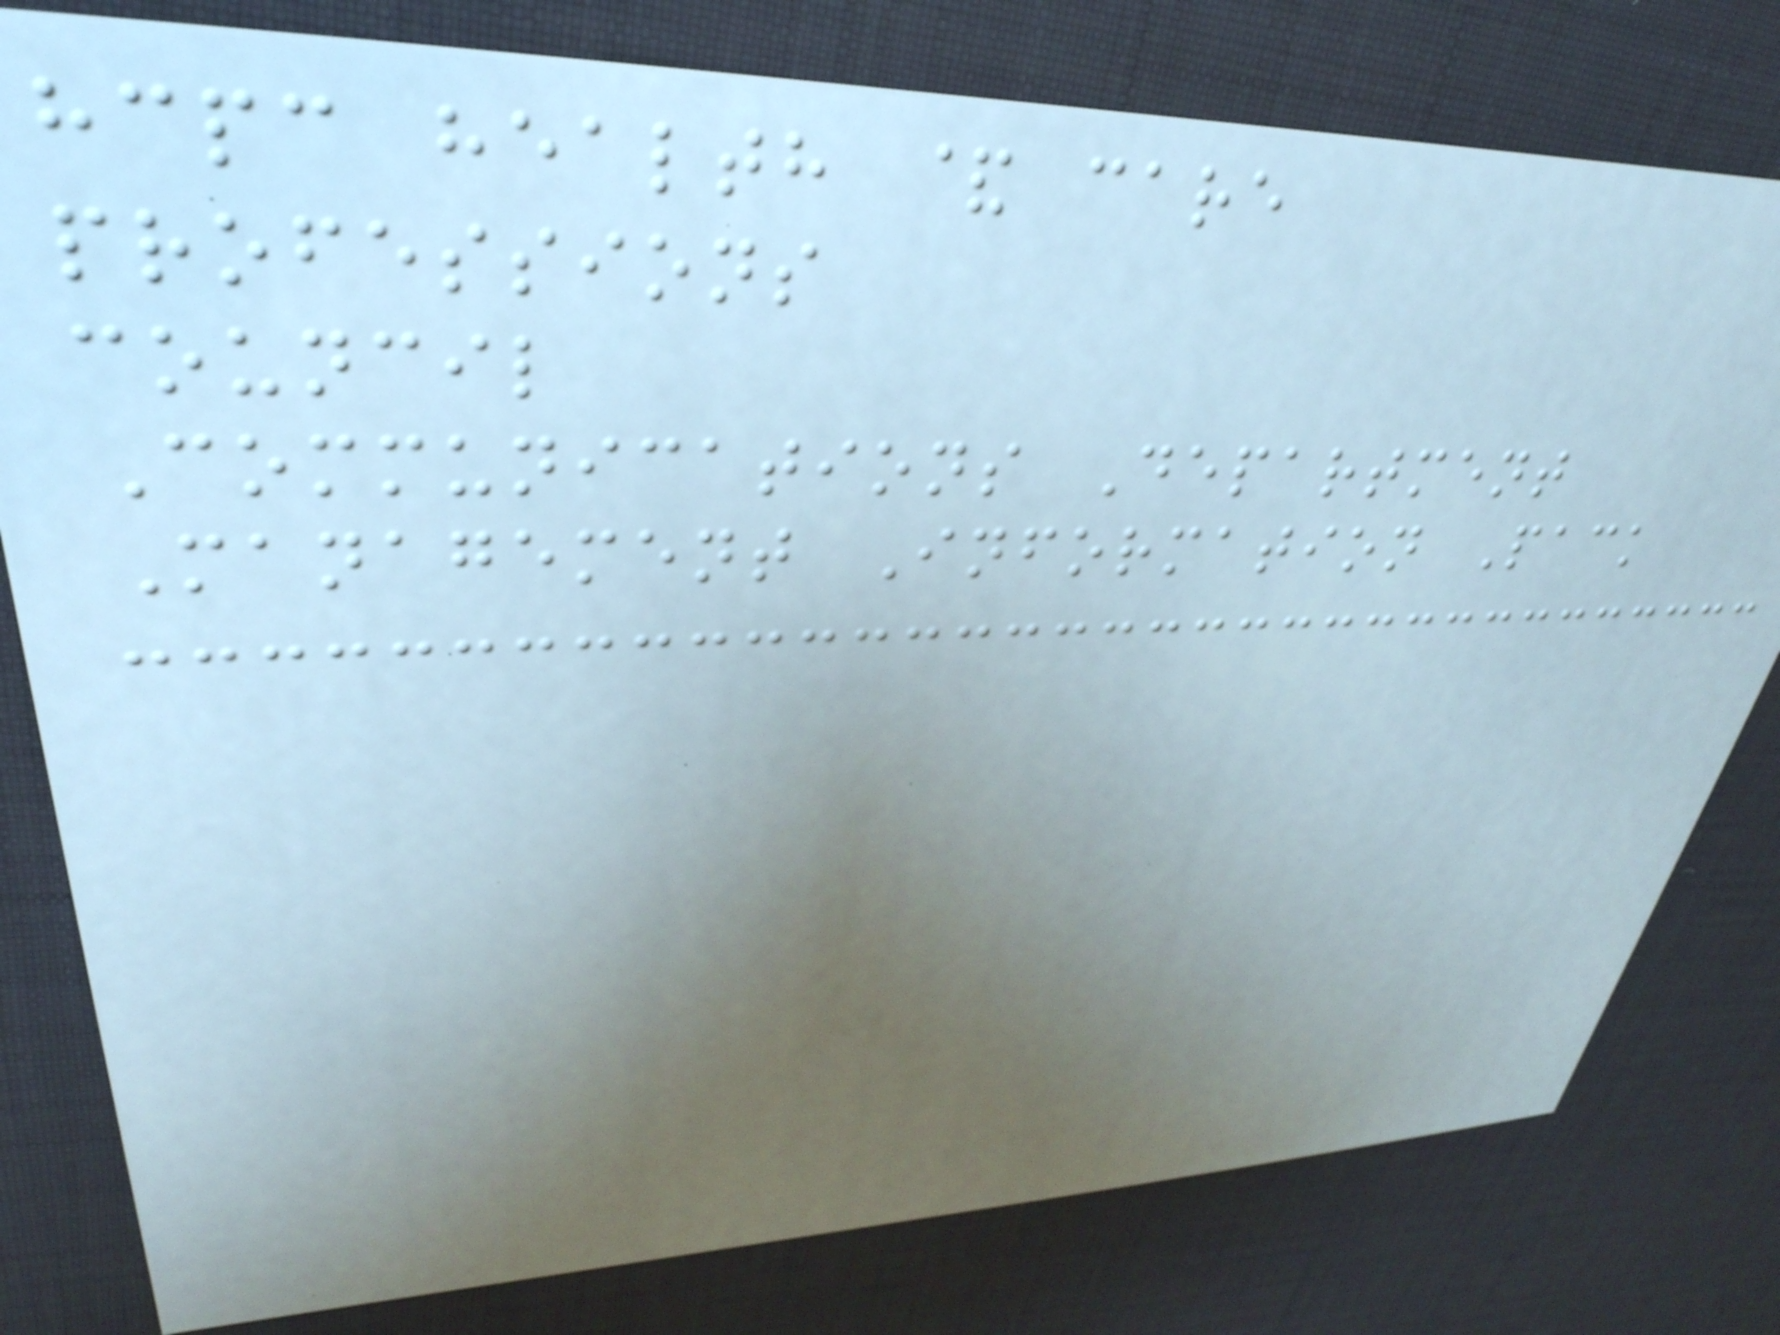hcpc health & care
professions
council
Communications Department
Management Information Pack
